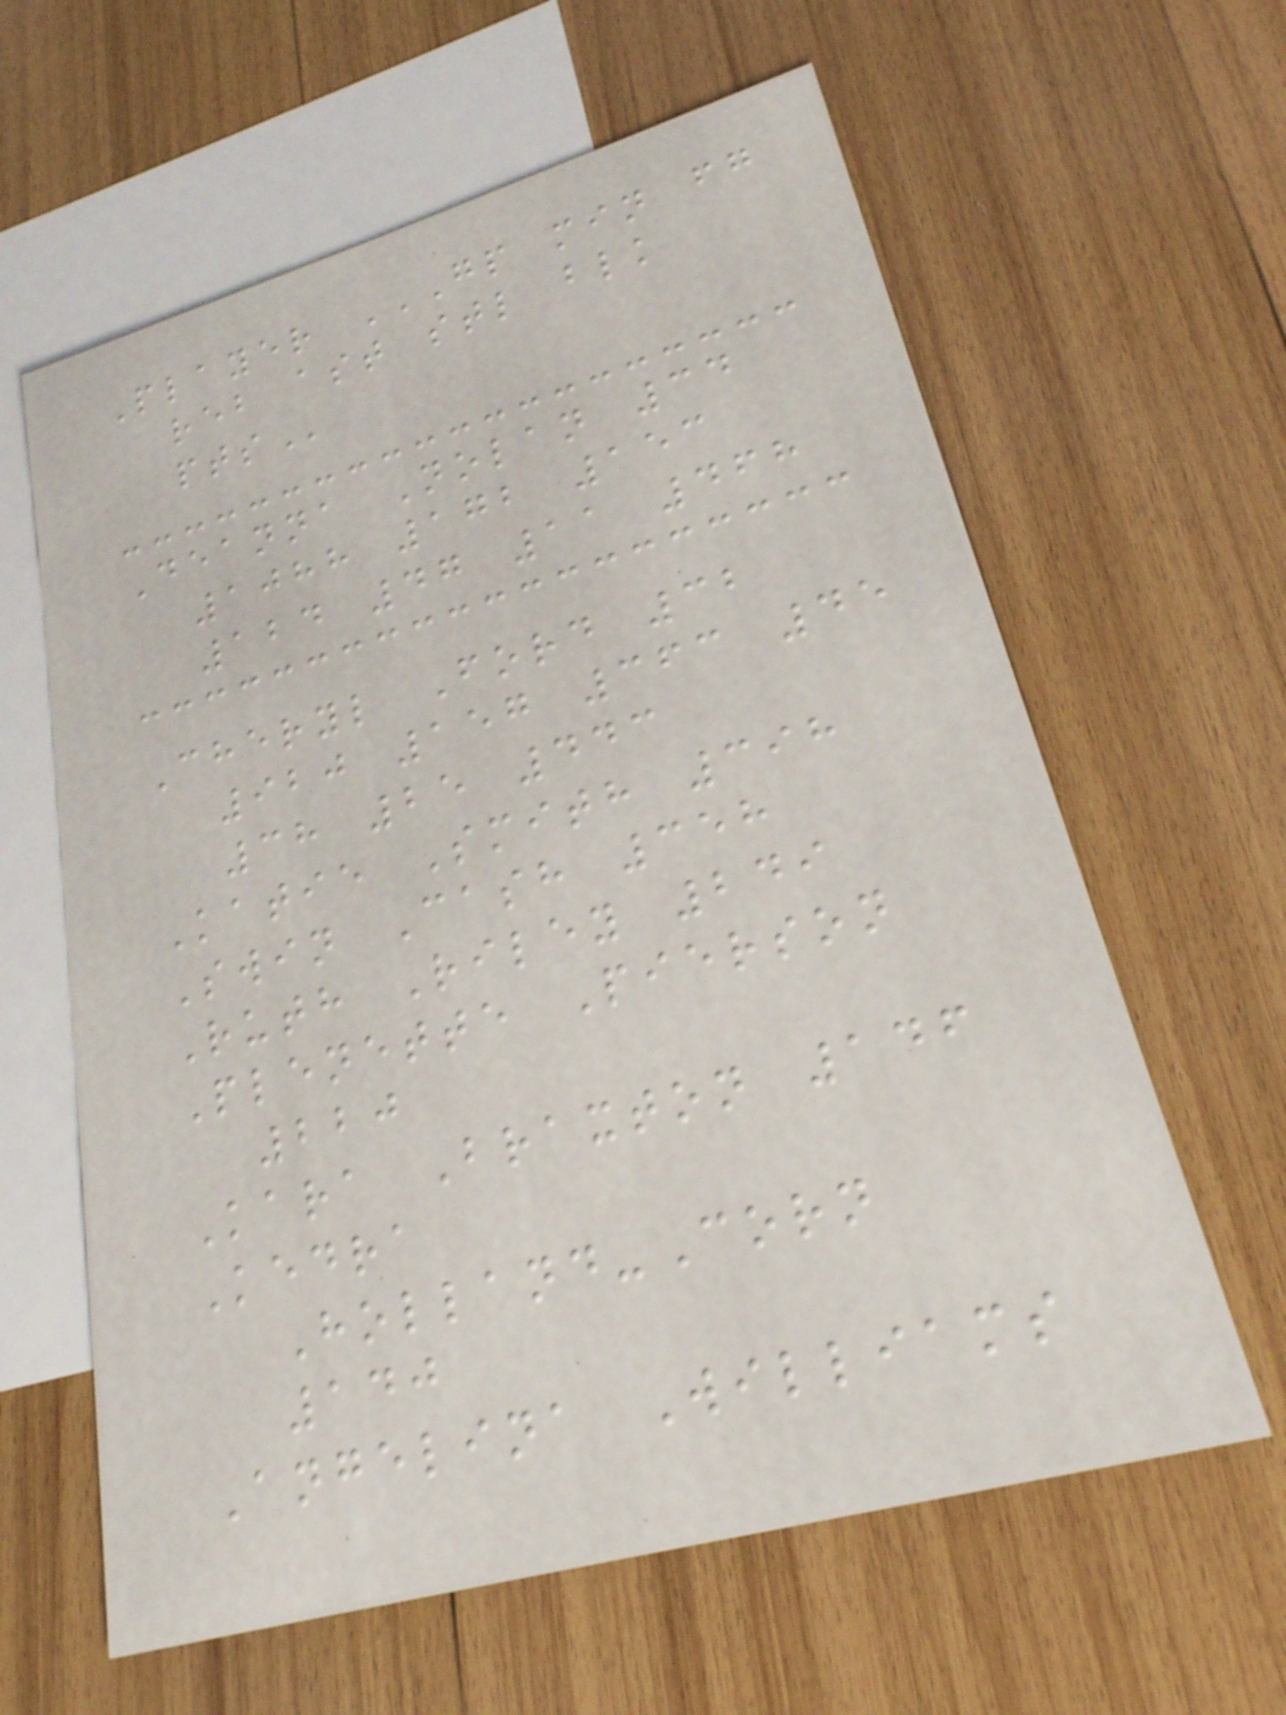Player GP MIN FG
REB AST STL BLK
PTS
Deanna Nolan 34
1088 172 153
124 47 11 468
Cheryl Ford 32
920 157 363 45
38 25 443
Katie Smith 398
Swin Cash 358
Ruth Riley 249
Plenette Pierson
220
Kara Braxton 146
Kedra
Holland-Corn
140
Angelina Williams
